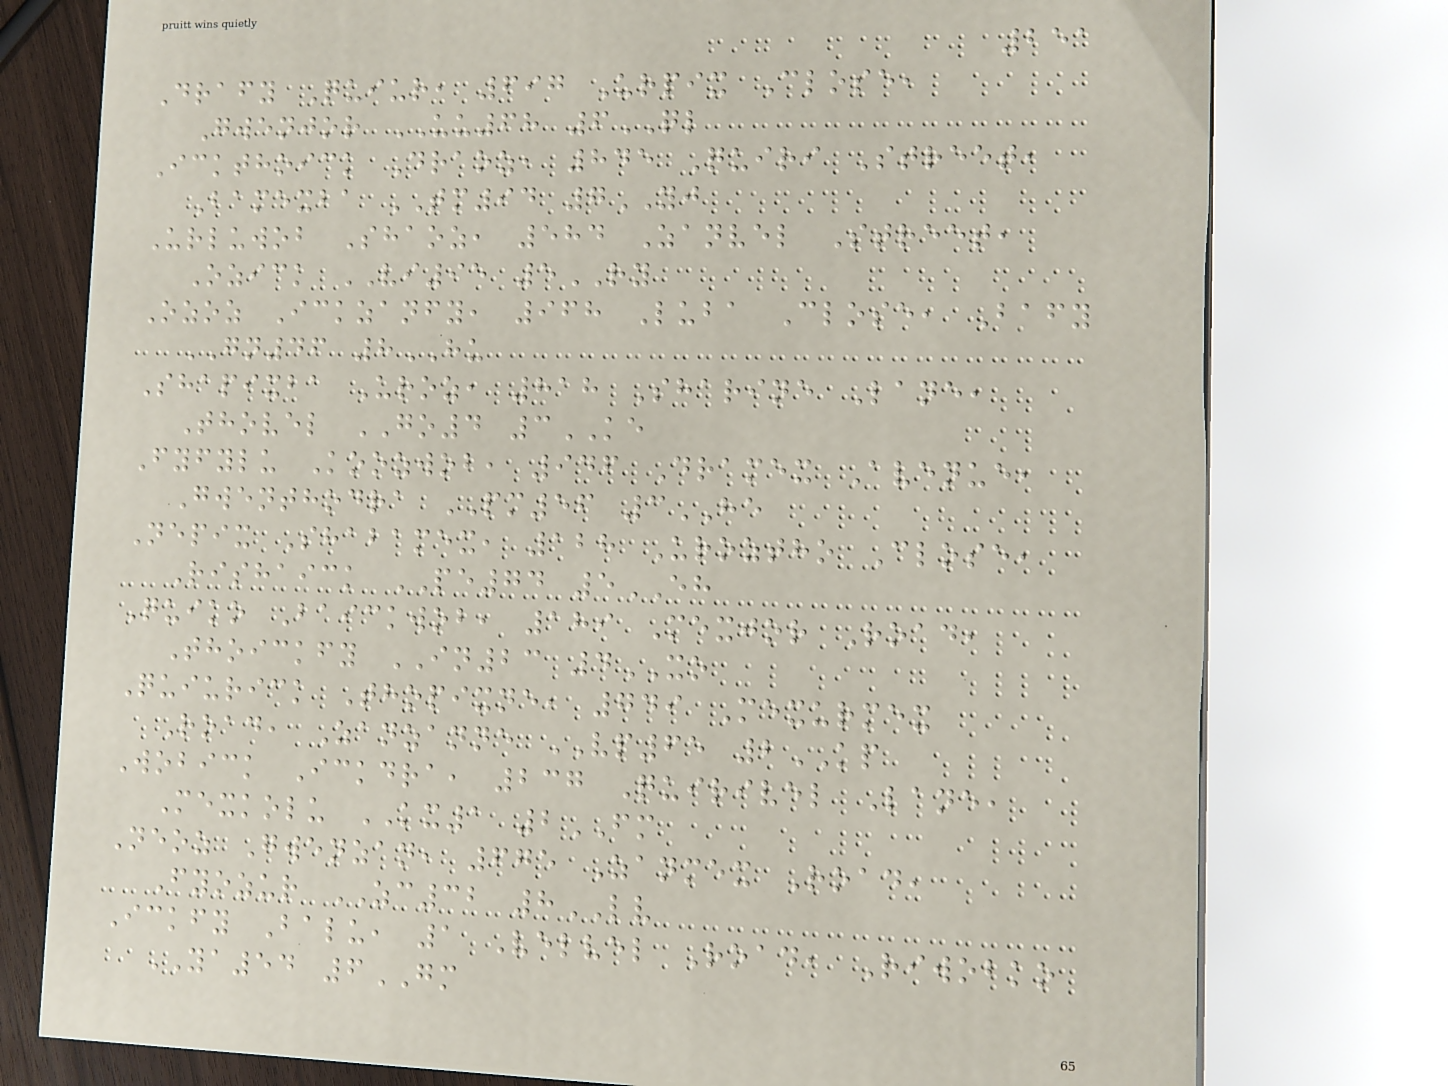251
Drafy Quiur, 697 Urpix Close,
Gwenjor UU68 6QL
Ickthoick Draoz, 845 Quiri Street,
Bamexba TM94 7YJ
Urluwob Shaoz, 584 Zanvel Street,
Ozick VI95 5RY
Ozoz Ickzanfy, 968 Luba Close, Bafy
GN46 8HU
Shapixba Uroz, 818 Sharine Lane,
Thovel GO4 3KE
Fyfylu Koozwob, 946 Dramex Avenue,
Gwenthodra PM56 3HE
Nepix Shabamex, 128 Uroztho Close,
Rishaick PE74 5EH
Quiko Baickwob, 189 Mexjor Road,
Thoickfy IN23 4XO
Quiurick Thopixne, 749 Mexurmex
Road, Zanzanne VP65 2KP
Wobick Ickdra, 237 Quirivel Lane,
Mexkolu KX1 2FM
Neoz Gwenzan, 675 Zanmex Road,
Fyozur ZC32 8LV
Ickfy Balu, 1 Velvel Road, Riwobko
YA54 6GM
